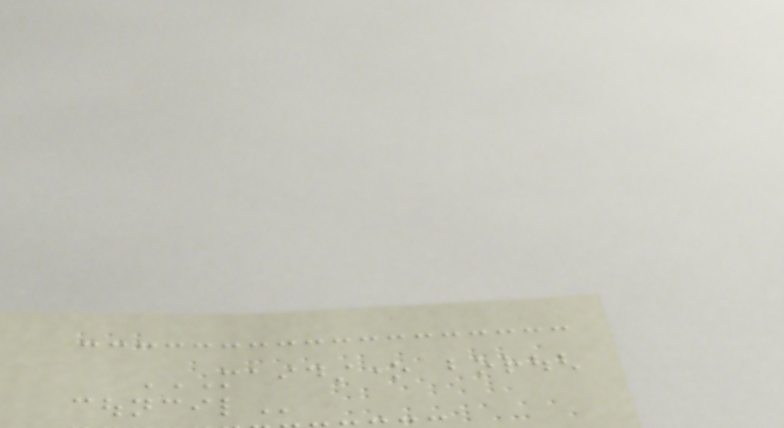MAIDSTONE BOROUGH
COUNCIL
